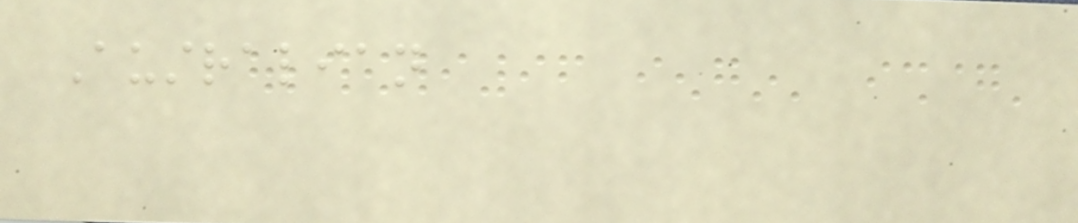Australian
